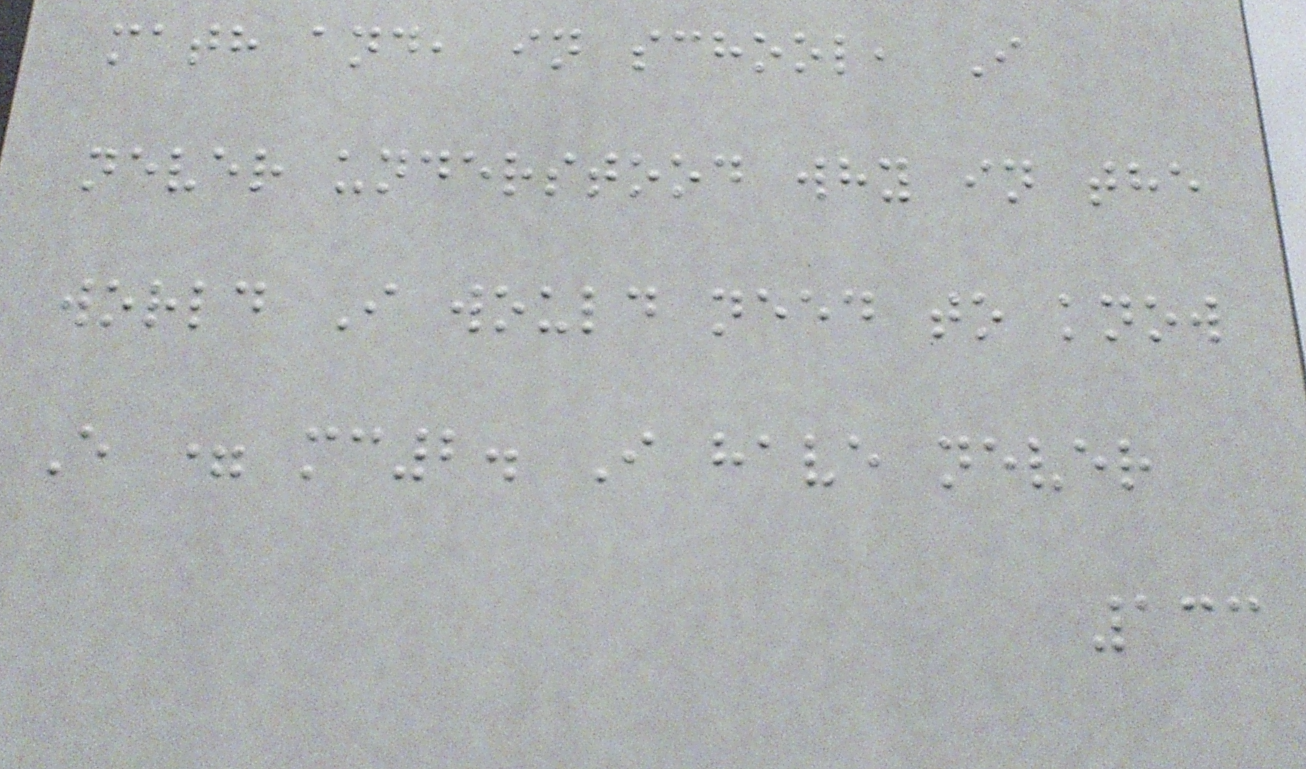math and, in school, I
never understood why in the
world I would need to know
E = mc2. I have never
133
